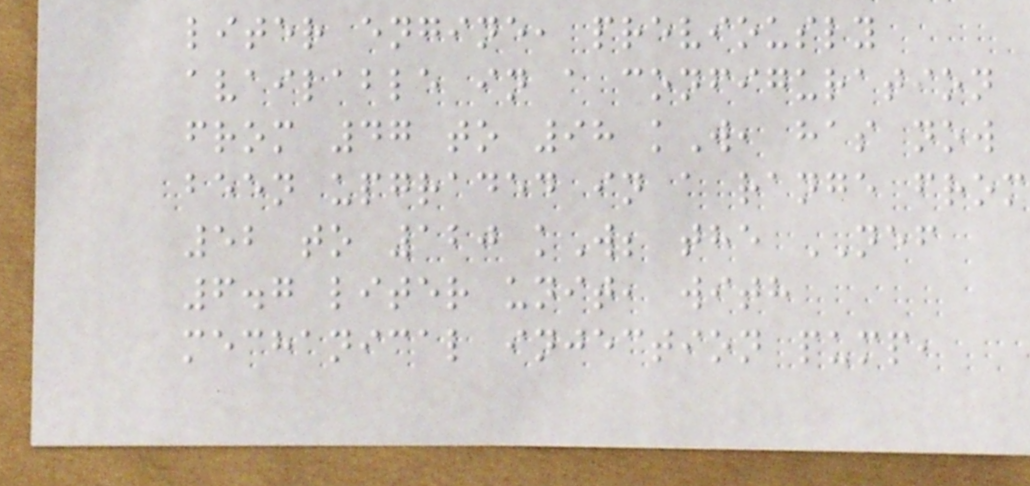liter engine, previously
available in a configuration
from 47 to 98 kW, has now
been upgraded in a range from
52 to 120 kW; the NEF
6.7 liter unit, with
mechanical injection pump,
